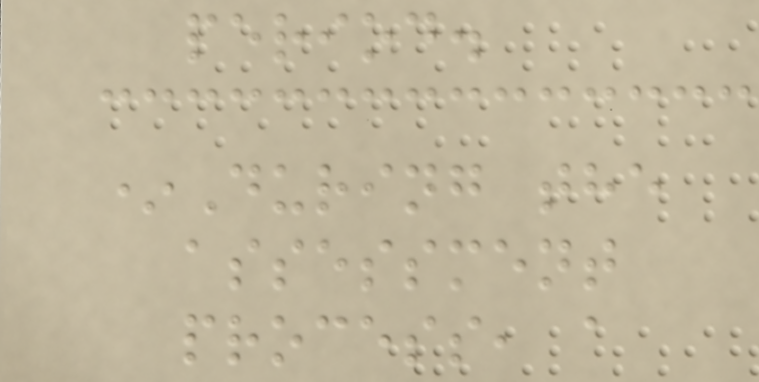period.
*During the
assessment
process, a
